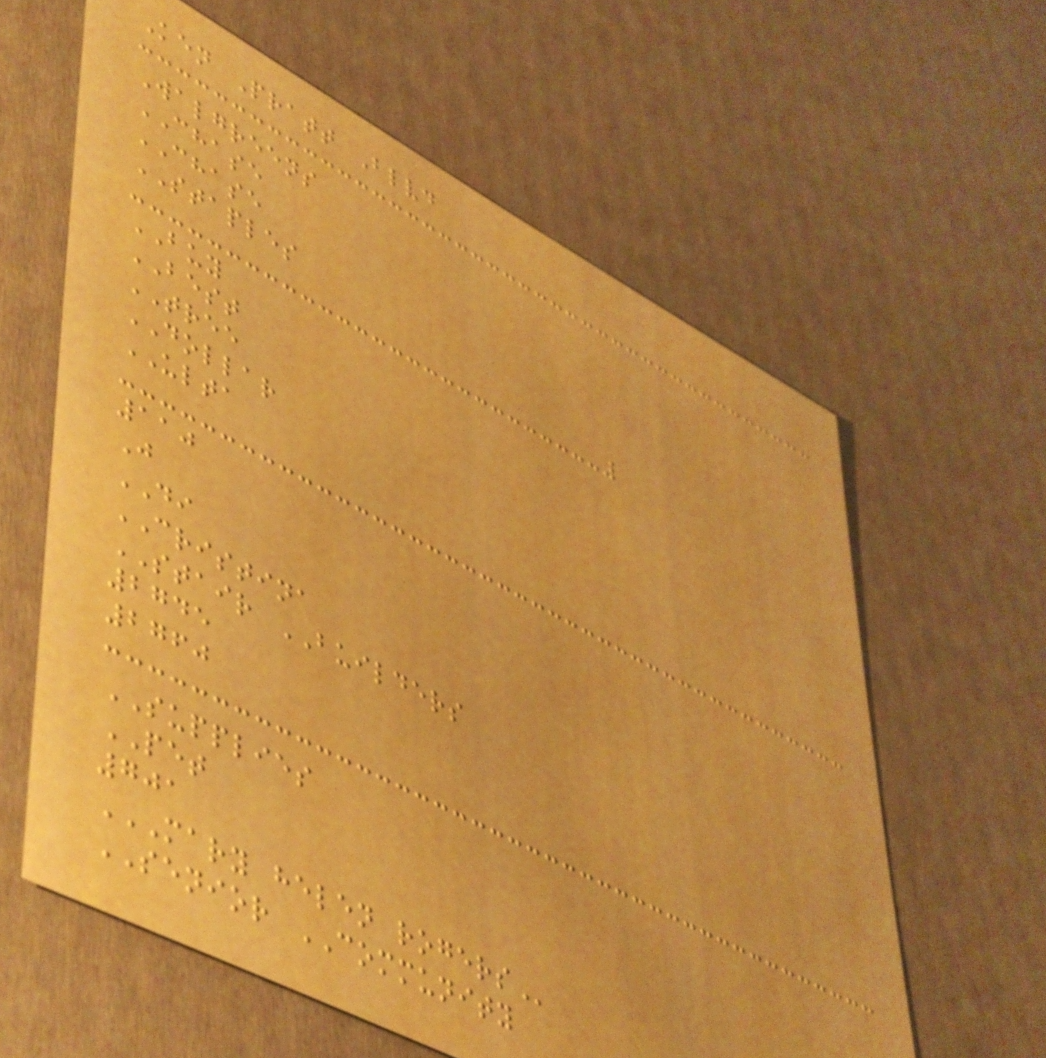Ken Pratt Blvd
Walgreens
CHASE
CHASE
STAPLES
BUY
BEST
TREE
DOLLAR
ULTA
110
J
DI
CRISTINA
STAIR BUILDERS
2745
2760
SUPPLIES
PET
701
MARY HELEN ROGERS
SENIOR COMMUNITY
